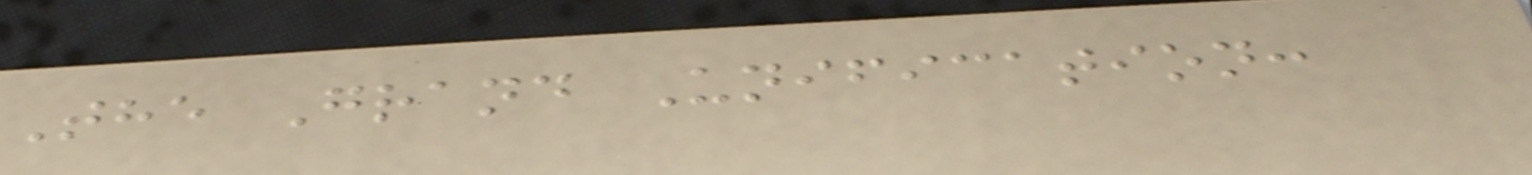The Grand Unification:
